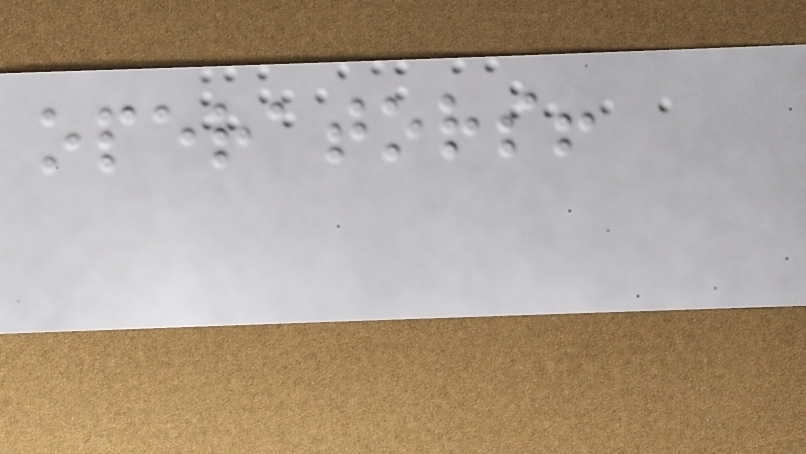operators!
